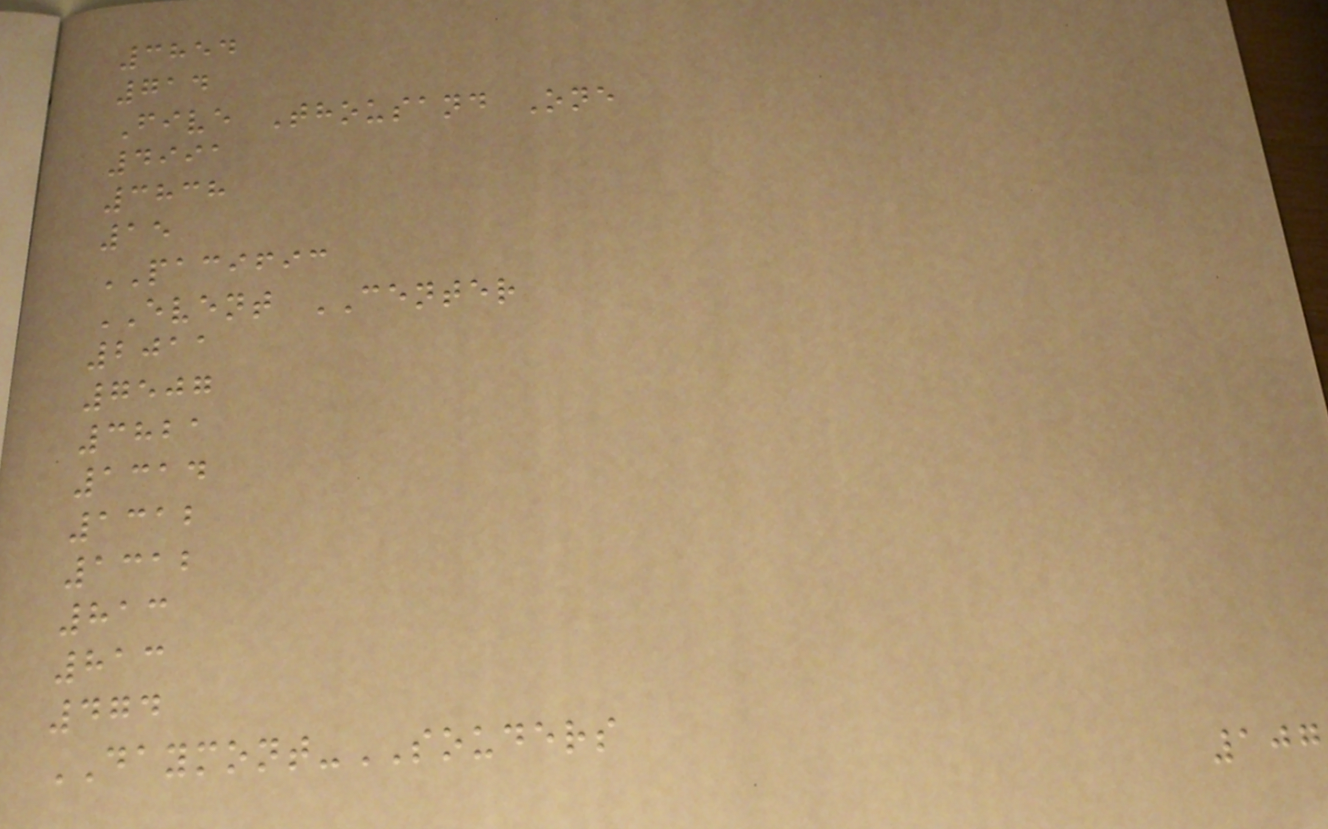3854
714
Five Thousand One
4991
3838
15
PACIFIC
EVENT CENTER
2011
7507
3821
1314
1312
1312
813
813
474
DAYMONT-SOUDERS
107
